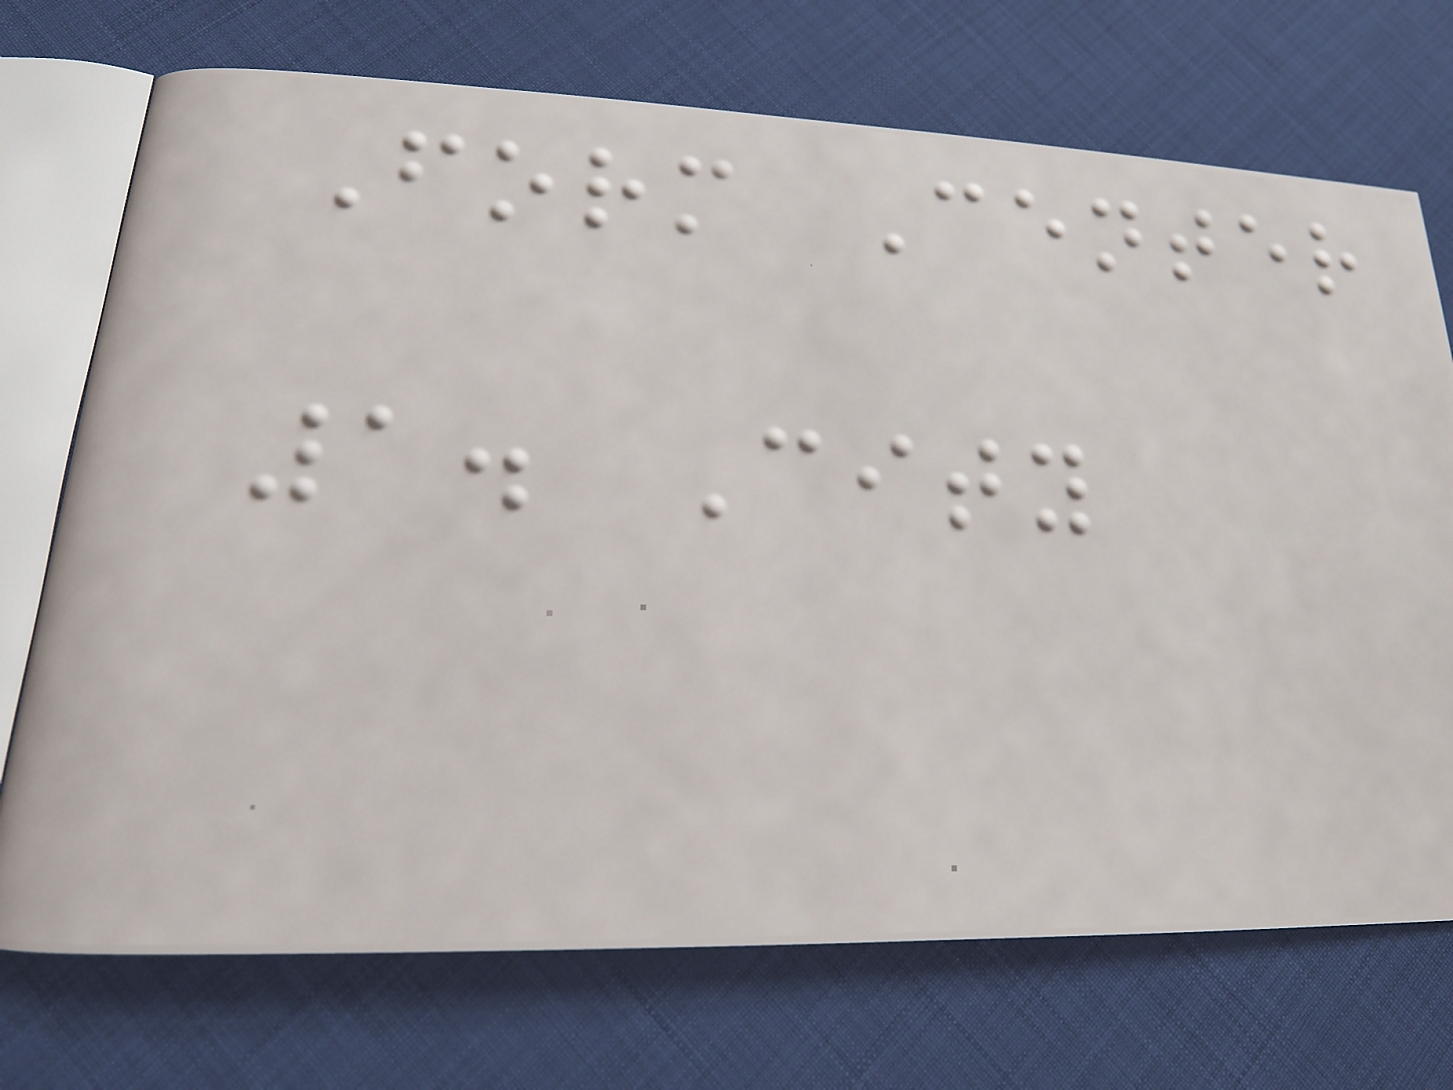Form Center
1. City
